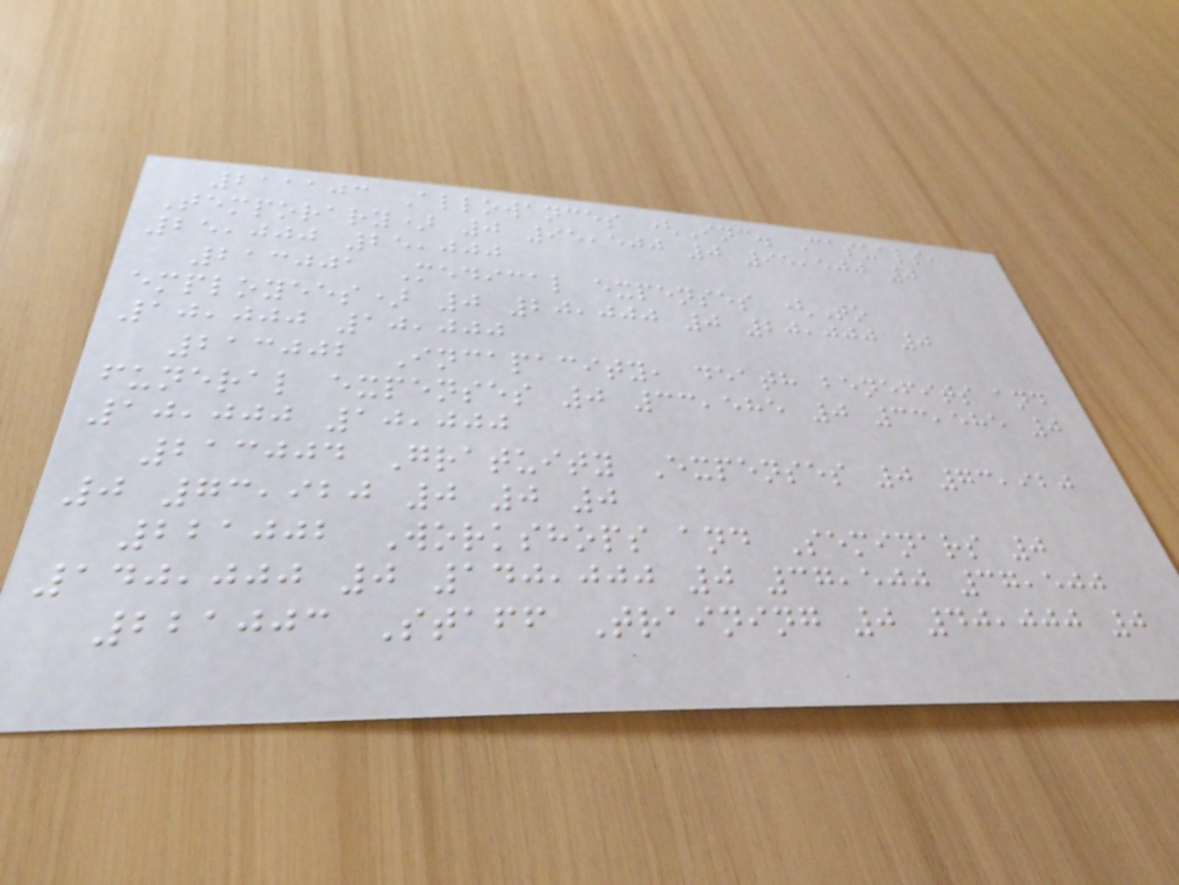211103 Allowances (Inc. Casuals,
Temporary) 0 95,500 0 95,500 0
25,000 25,000
213001 Medical expenses (To
employees) 0 20,000 0 20,000 0
10,000 10,000
213002 Incapacity, death benefits and
funeral expenses 0 33,585 0 33,585 0
10,000 10,000
213004 Gratuity Expenses 0 73,920
0 73,920 0 0 0
221002 Workshops and Seminars 0
140,000 0 140,000 0 37,500 37,500
221003 Staff Training 0 40,000 0
